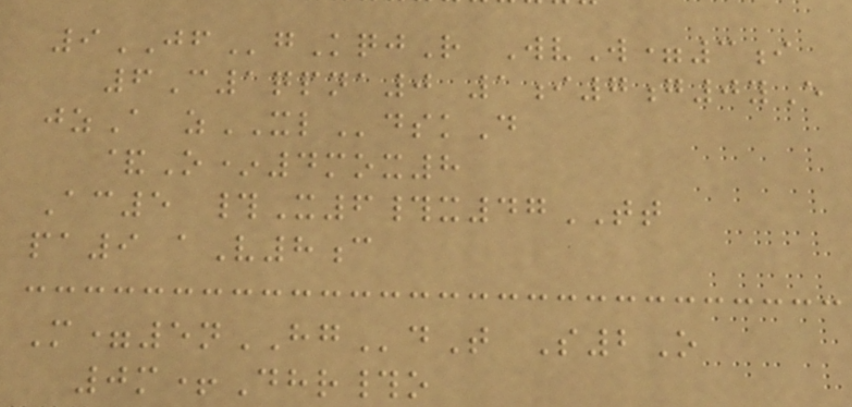9JFgKqjR WvW=3i
6C1qpna0 1i7g0yE
jzA zXLdskD
&O*4mox8
Ac5 #X6#x47TT
pa9 aV8c
M=5nHGdT S2O
0m+Dhr#o
